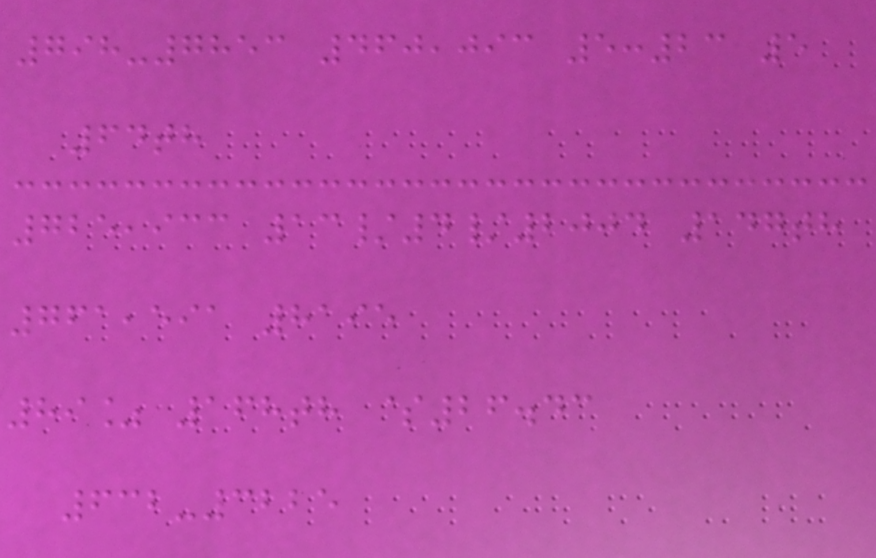798-7853 460,093 5:23 5
64th
725,933 13/4/2004 147th
761,591 8195
89% 168th $26.43
632-3225
